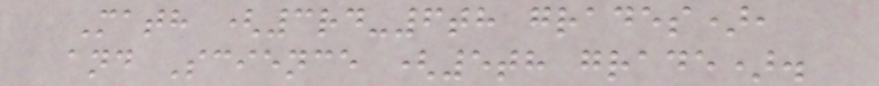Math (3rd-6th grades),
and Science (5th grade).
